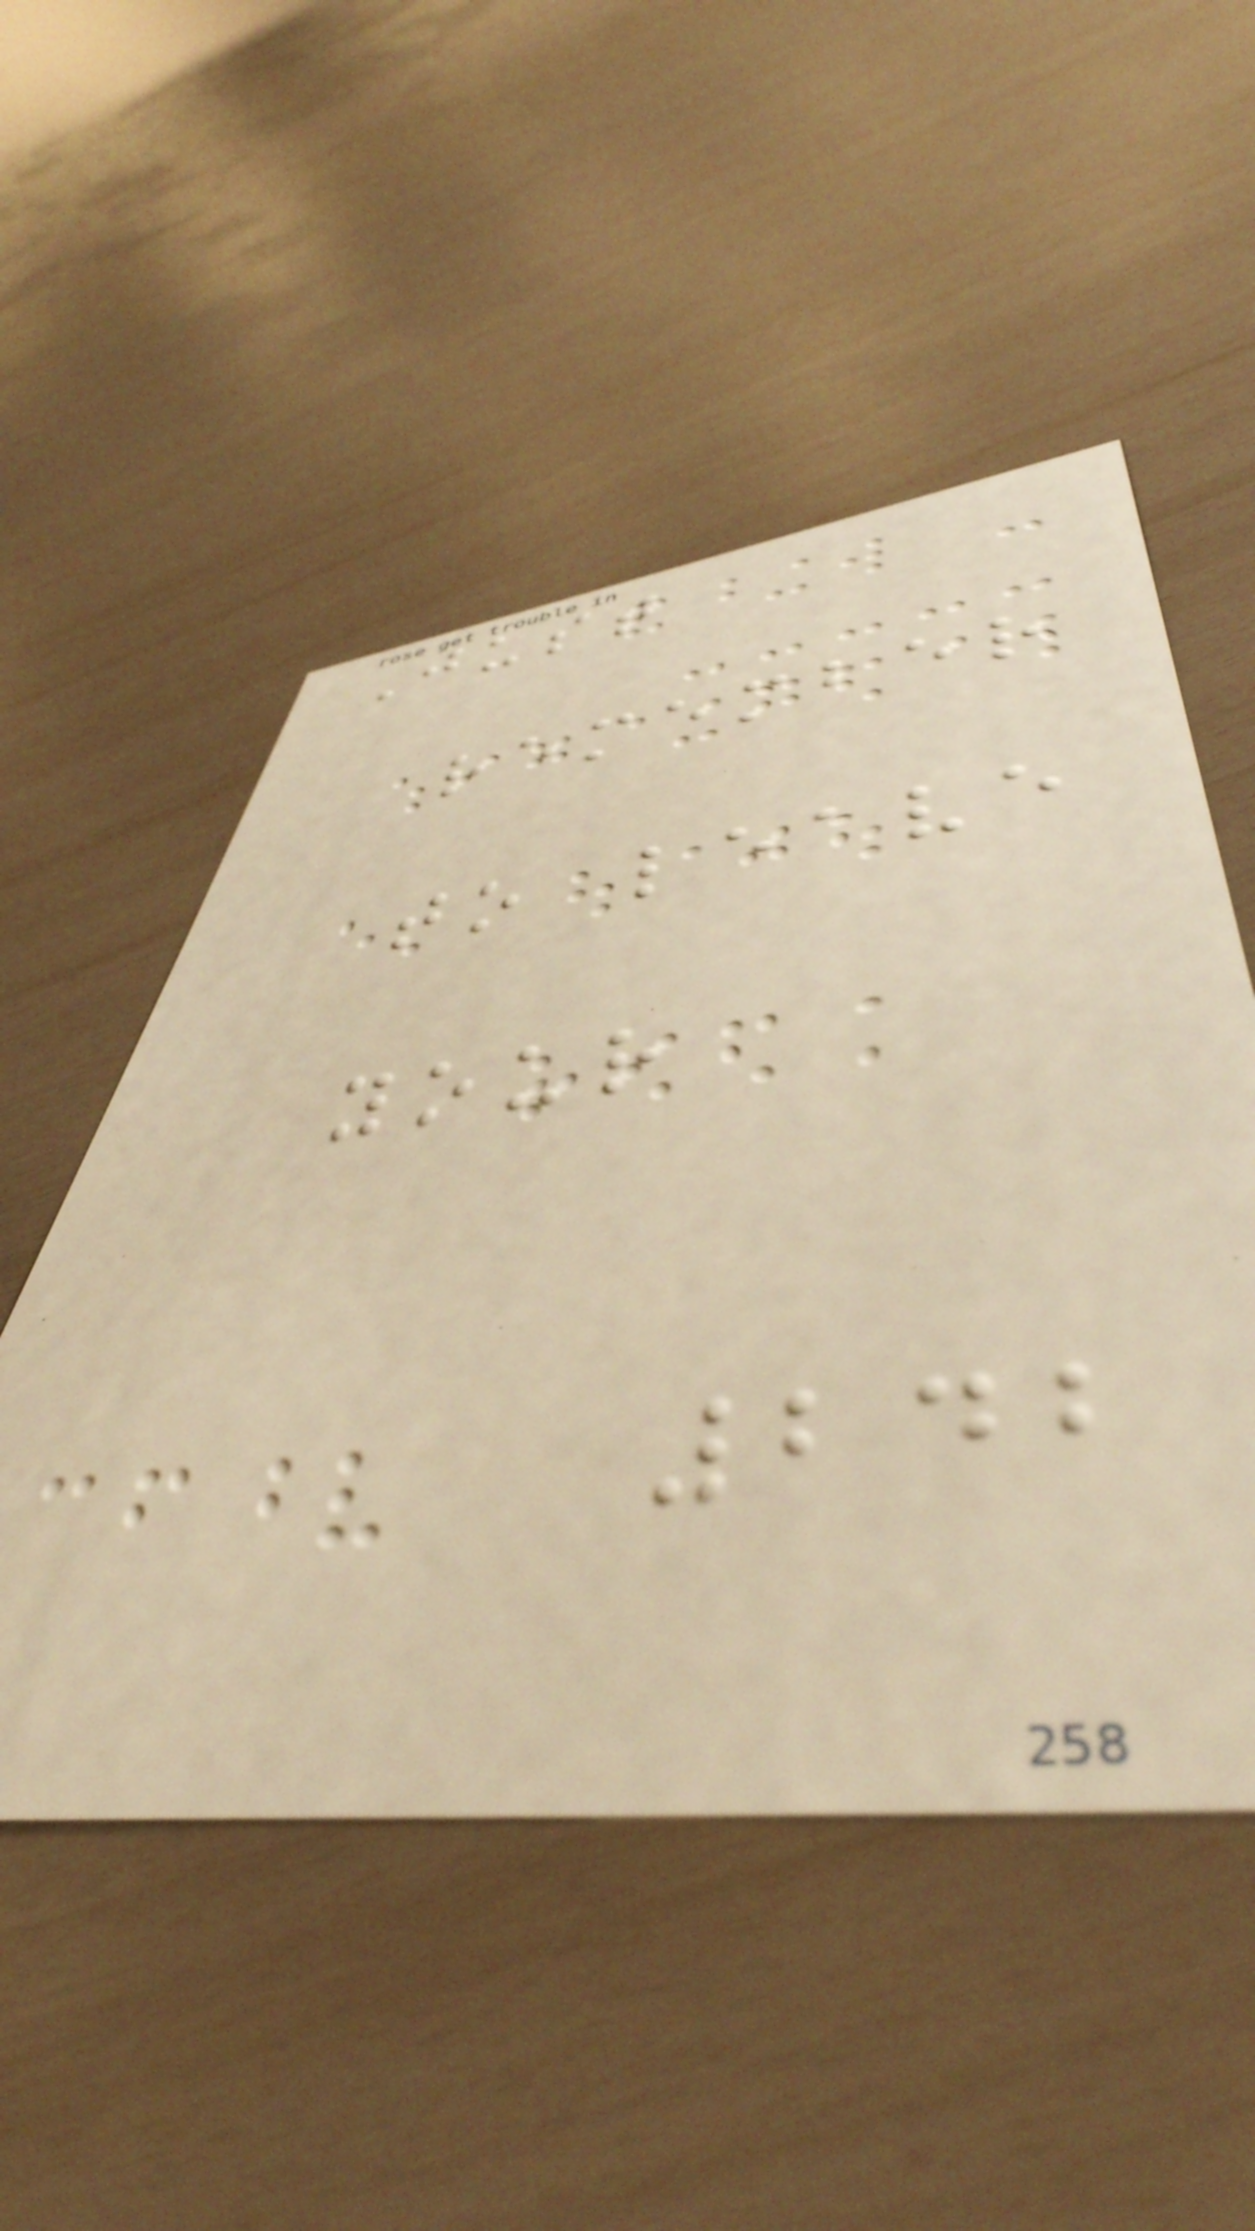Just
remember
to leave
your
242
